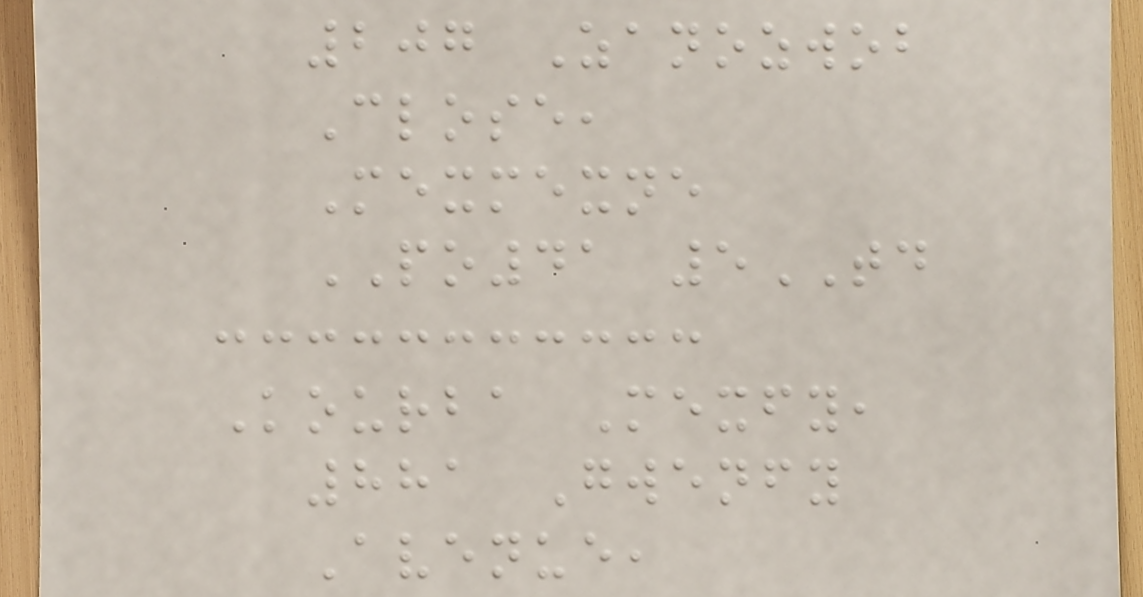207 Zanozwob
Close,
Mexmexne
PO41 5TD
Kourba Mexfy,
881 Gwenfy
Avenue,
